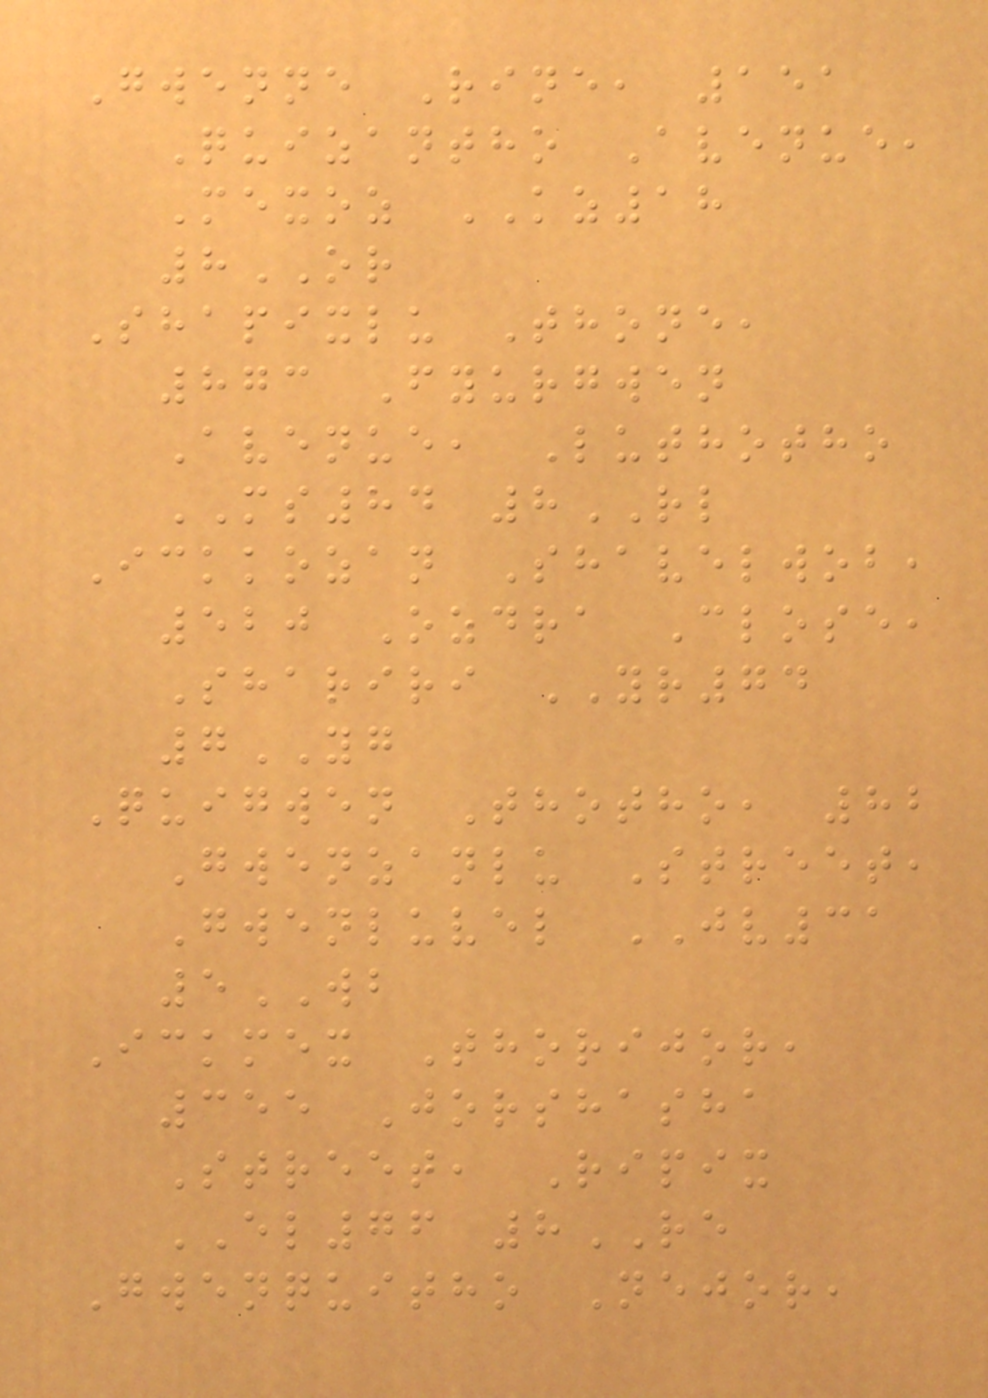Gwenne Rine, 151
Quizantho Avenue,
Mexoz KZ18
8OR
Shapixlu Thone,
873 Fyurgwen
Avenue, Luthotho
MS84 8RL
Ickkozan Shavelwob,
520 Ozdra Close,
Shariri YR74
7YG
Quigwen Thotho, 82
Gwenzanlu Street,
Gwenluvel JV31
5WB
Ickmex Thorijor,
355 Jorshasha
Street, Ripix
EL76 8RE
Gwenquitho Nejor,
